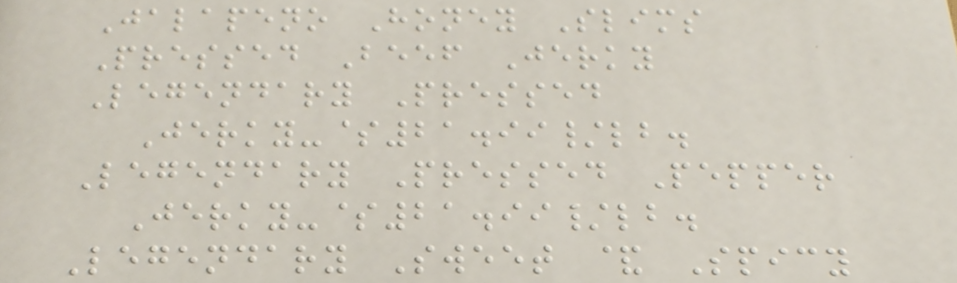Jalapeno Honey Slims
Pressed Beef Jerky
Legendary Pressed
Jerky-$21.99/lb.
Legendary Pressed Pepper
Jerky-$21.99/lb.
Legendary Sweet & Spicy
